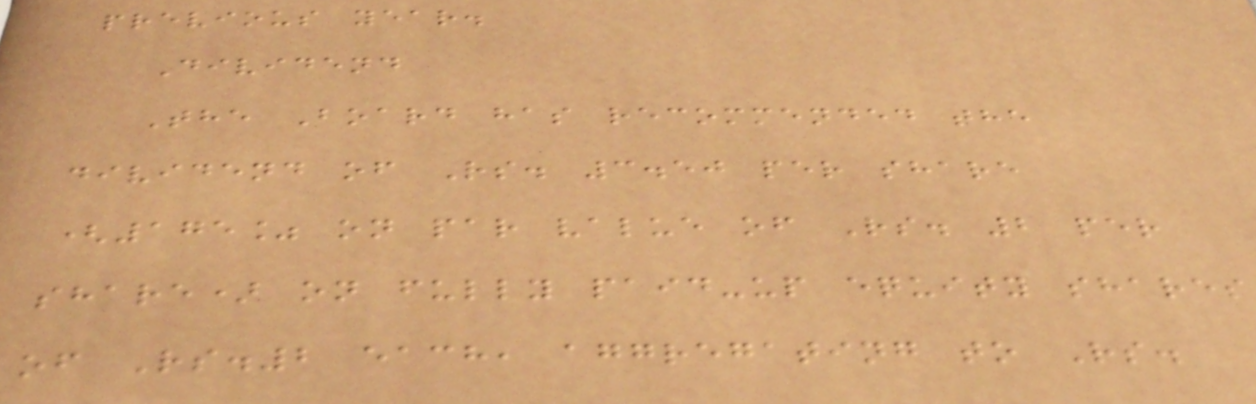previous year.
Dividend
The Board has recommended the
dividend of Rs. 3.50 per share
(175% on par value of Rs. 2 per
share) on fully paid-up equity shares
of Rs.2 each, aggregating to Rs.
